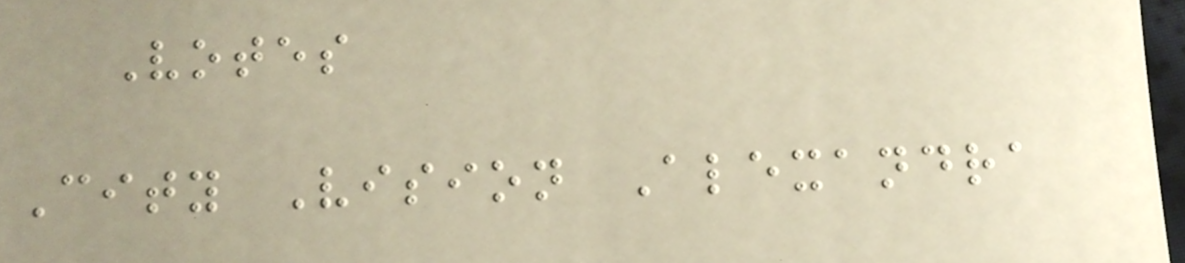Votes
City Vision Alexandra
